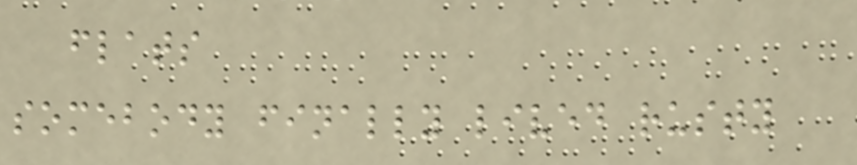flats
somebody finally lived rusty
